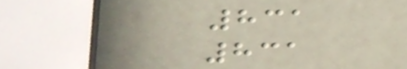831
831
